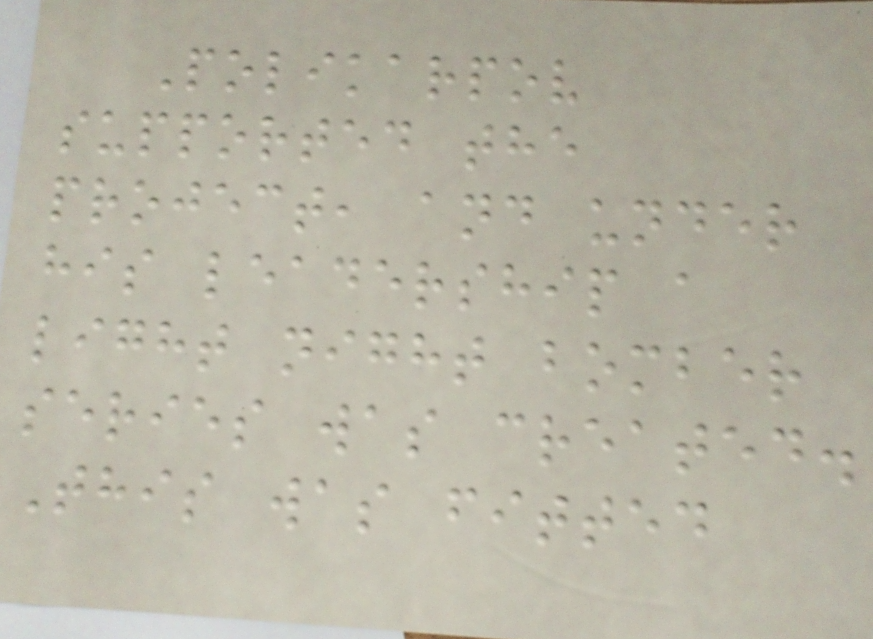Polikarpov
supported the
project, and under
his leadership a
light night bomber
series was created.
This was fitted
